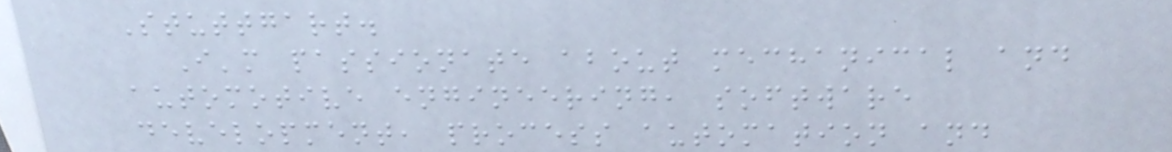Stuttgart.
I'm passionate about mechanical and
automotive engineering, software
development, process automation and
